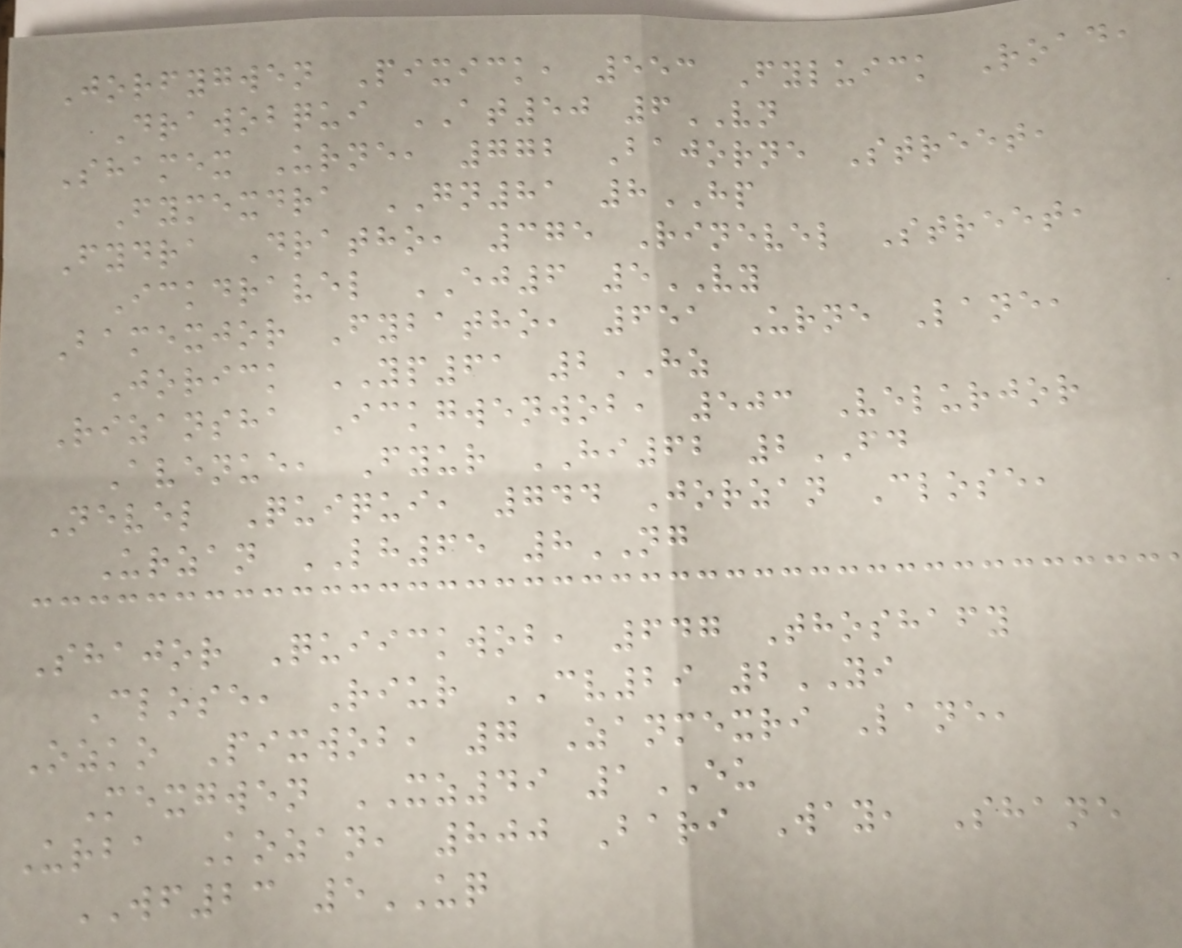Jorfygwen Pixick, 553 Fyluick Road,
Drawobqui AT50 6VN
Shamex Urne, 772 Bajorne Street,
Fymexdra GN81 8HP
Fydra Dratho, 375 Rinevel Street,
Ickdravel EJ6 5VY
Bamexjor Fybatho, 651 Urne Lane,
Jorick YP61 2HZ
Rizansha Ickgwenwob, 503 Velurjor
Avenue, Fyur HI62 2FD
Nevel Quiqui, 744 Jorzan Close,
Urzan LH65 8NG
Shajor Quiickwob, 647 Thoshafy
Close, Riur CV29 2YI
Ozko Pixwob, 7 Zanmexri Lane,
Mexgwen XZ49 1EU
Urba Kozan, 800 Bari Way, Shane
WF23 5UQ
